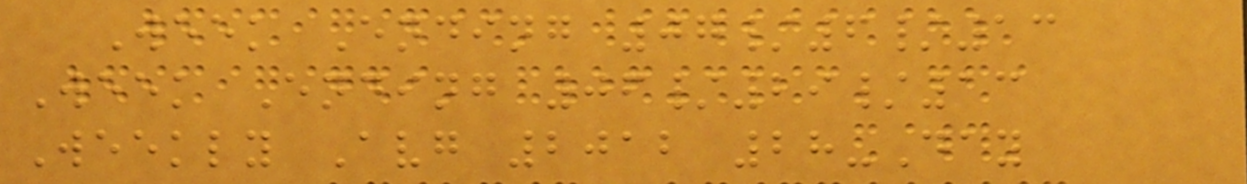Week Ending 07/6/13
Week Ending 06/29/13
Weekly Avg 2012 28-Day
